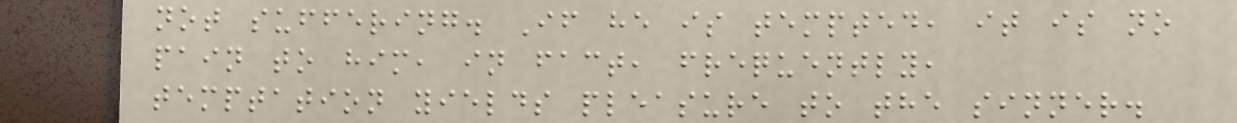not suffering. If he is tempted, it is no
pain to him, in fact, frequently,
temptation yields pleasure to the sinner.
